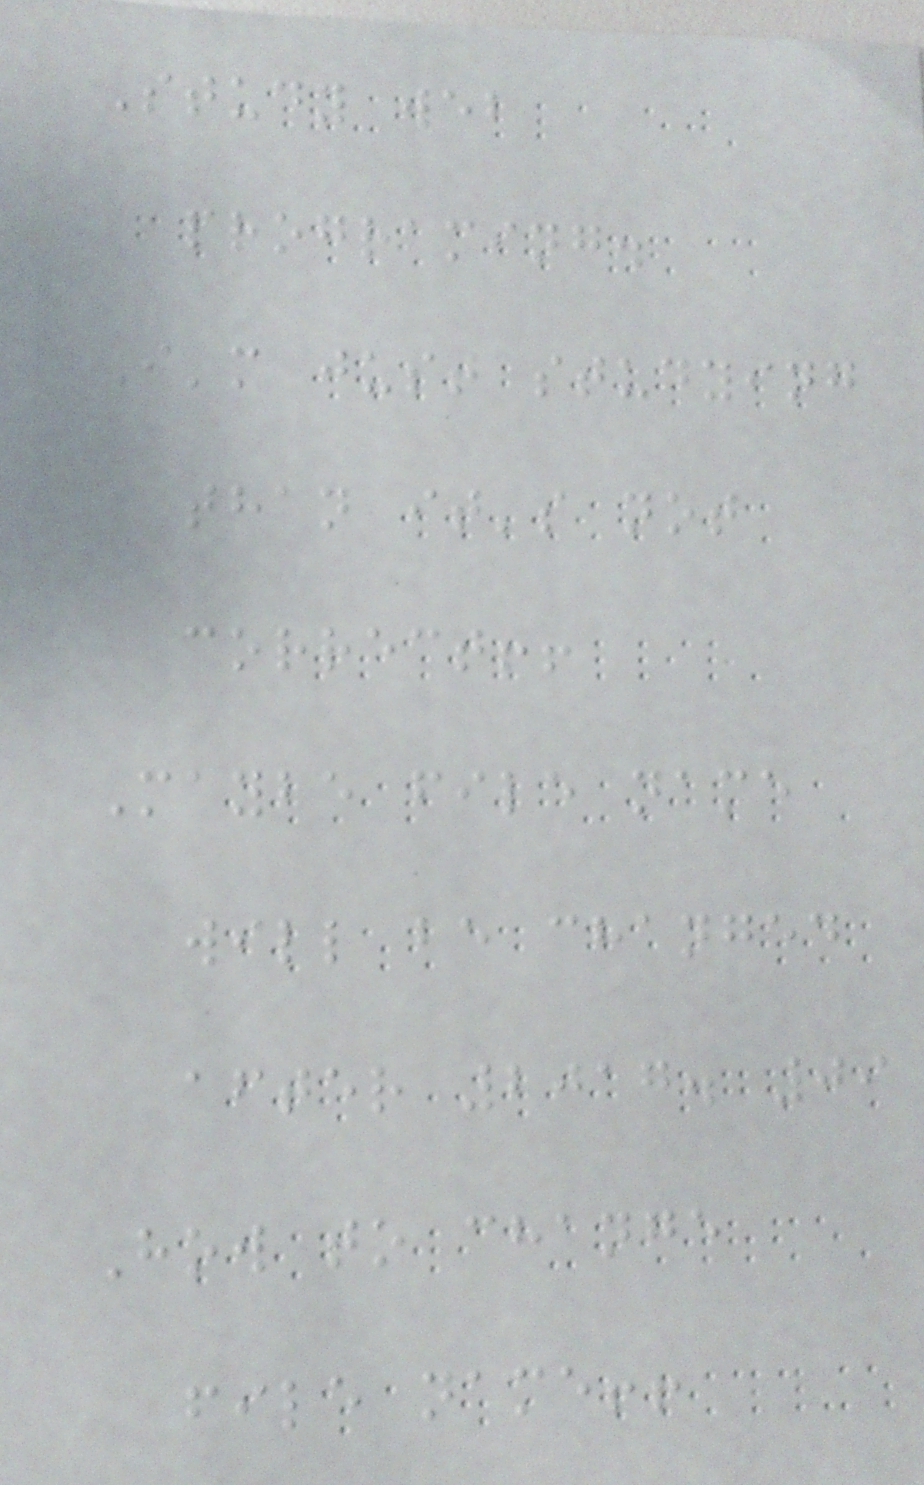Study web
programing.
I'm just studying
than it's not
correct!!
Maybe file name
will be changed
after 2017. 09
How to change
file name!!
